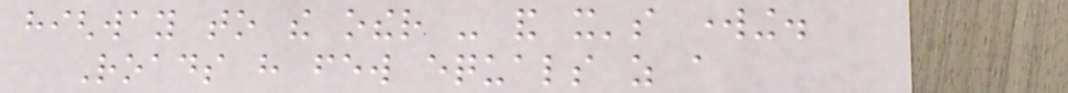highway to the other - and it's working.
Roads have few equals as a
